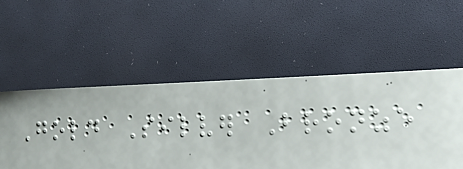Gold Silver Bronze
